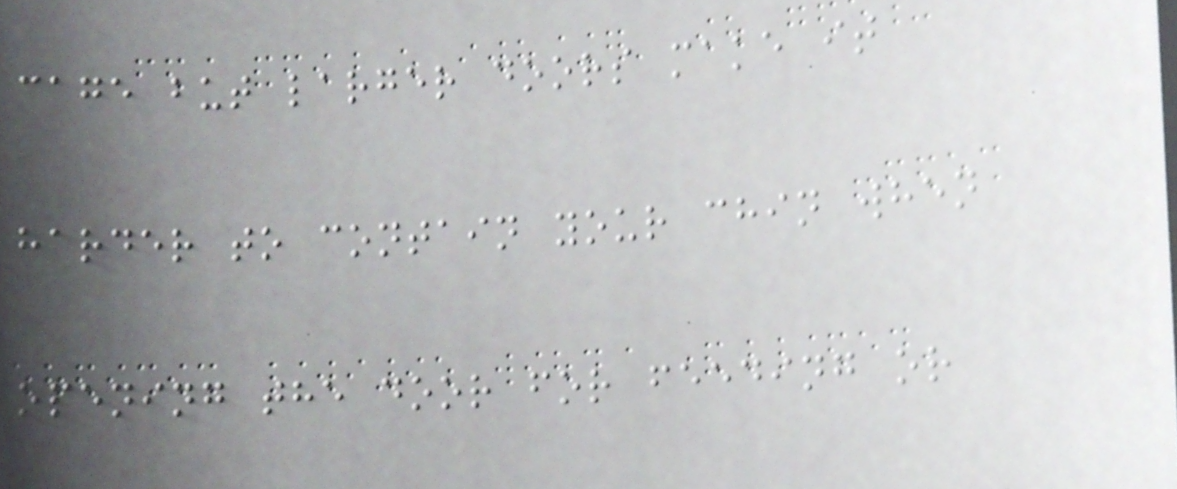cage but larger doors make it
harder to contain your chin when
opening the door for feeding or
